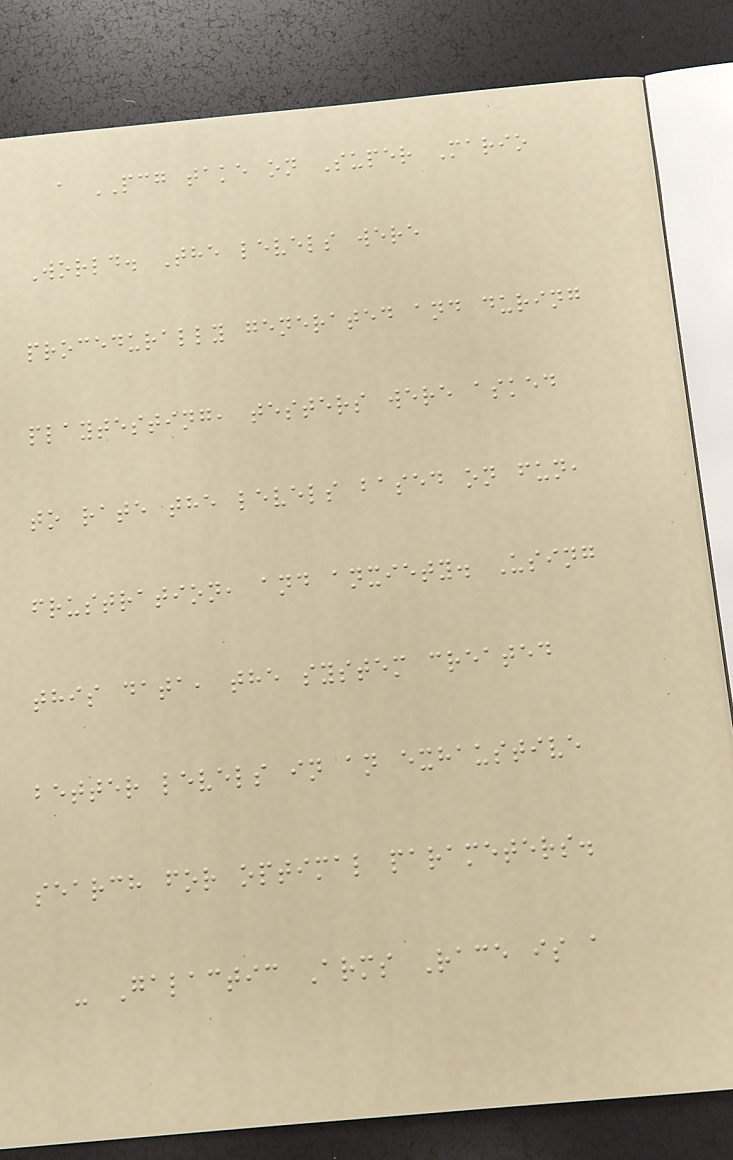a PCG take on Super Mario
World. The levels were
procedurally generated and during
playtesting, testers were asked
to rate the levels based on fun,
frustration, and anxiety. Using
this data, the system created
better levels in an exhaustive
search for optimal parameters.
- Galactic Arms Race is a
